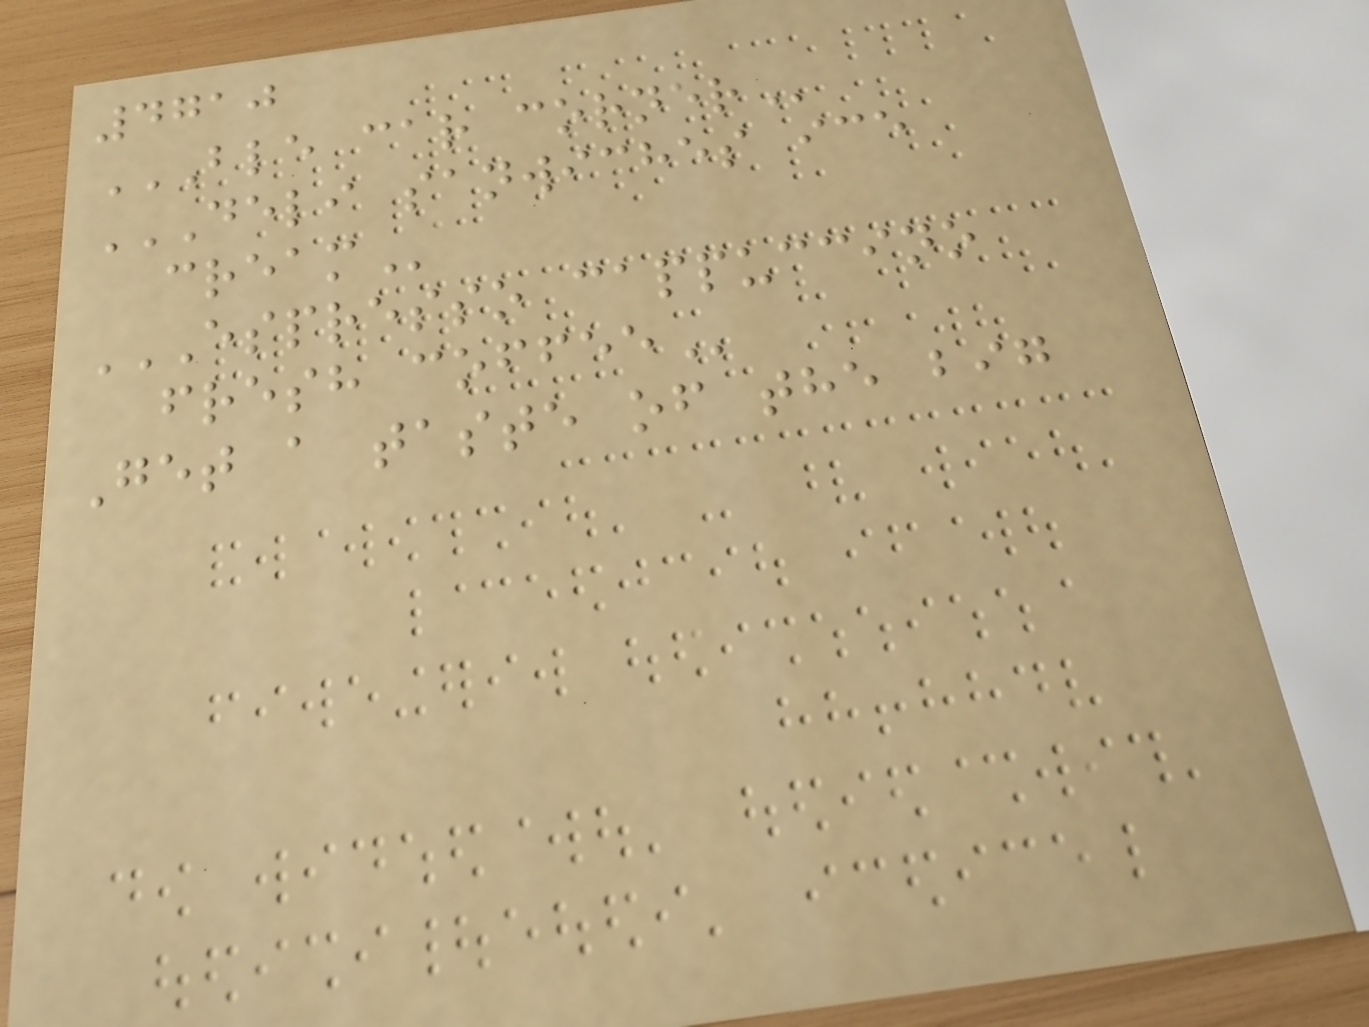4710
BLE CAR CORNER
DELI SANWICHES ICE
CREAM
ESPRESSO CAPPUCCINO
FRESH COFFEE
Get a taste of the big
